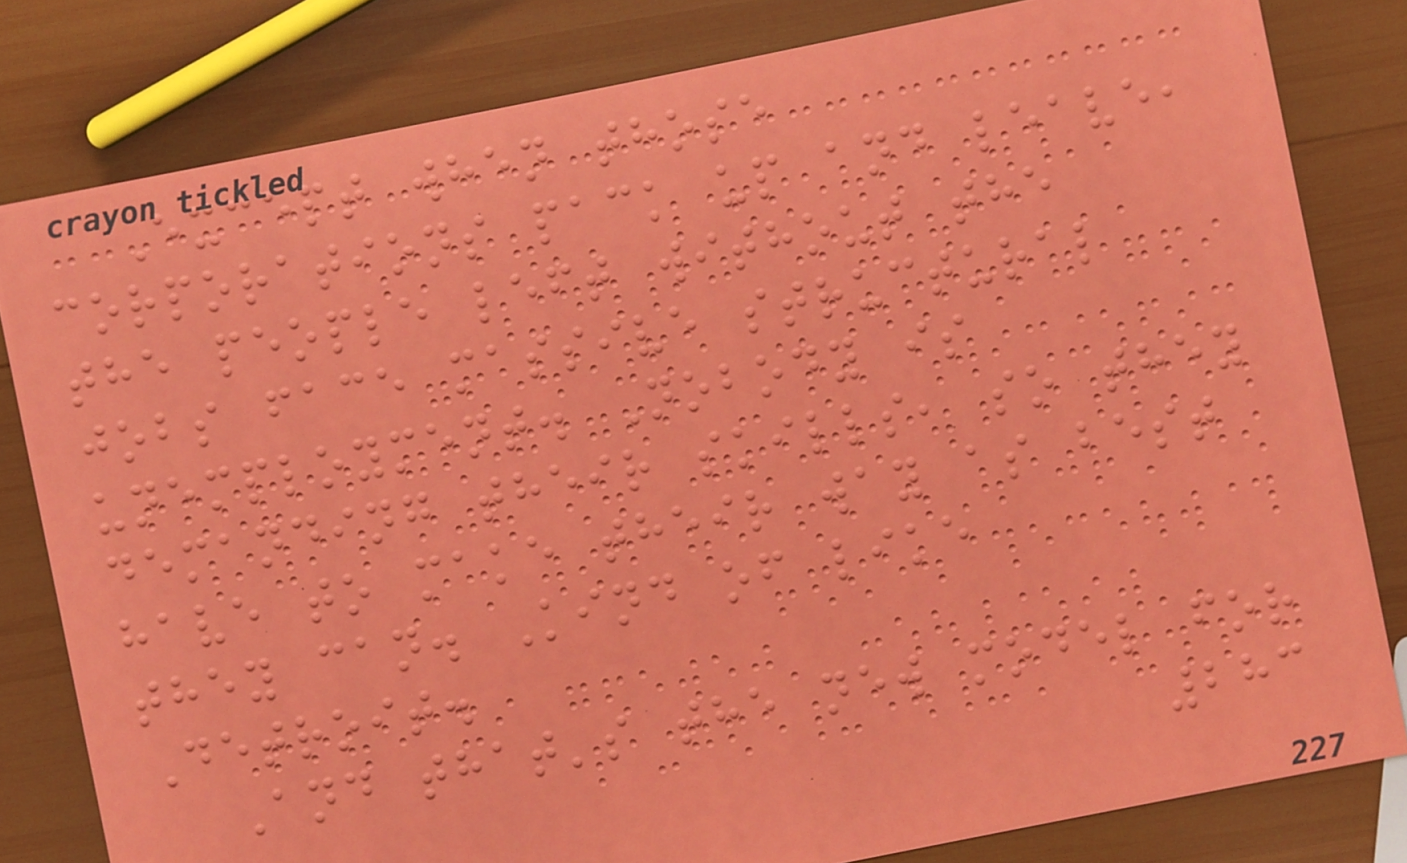Except when those
corporations pack up and leave,
the people left without the
jobs face massive structural
unemployment. Nobody is
demanding their skills, so they
have to make their way as best
they can. Kind of like
Detroit.
And that's the new model for
283
